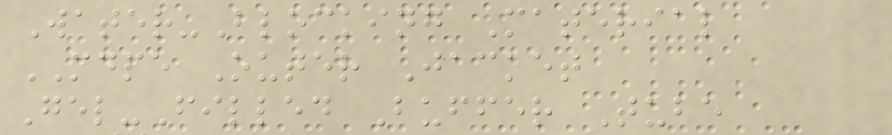Water-Blocking Material
MDPE Outer Jacket
Gel-Filled Buffer Tube
